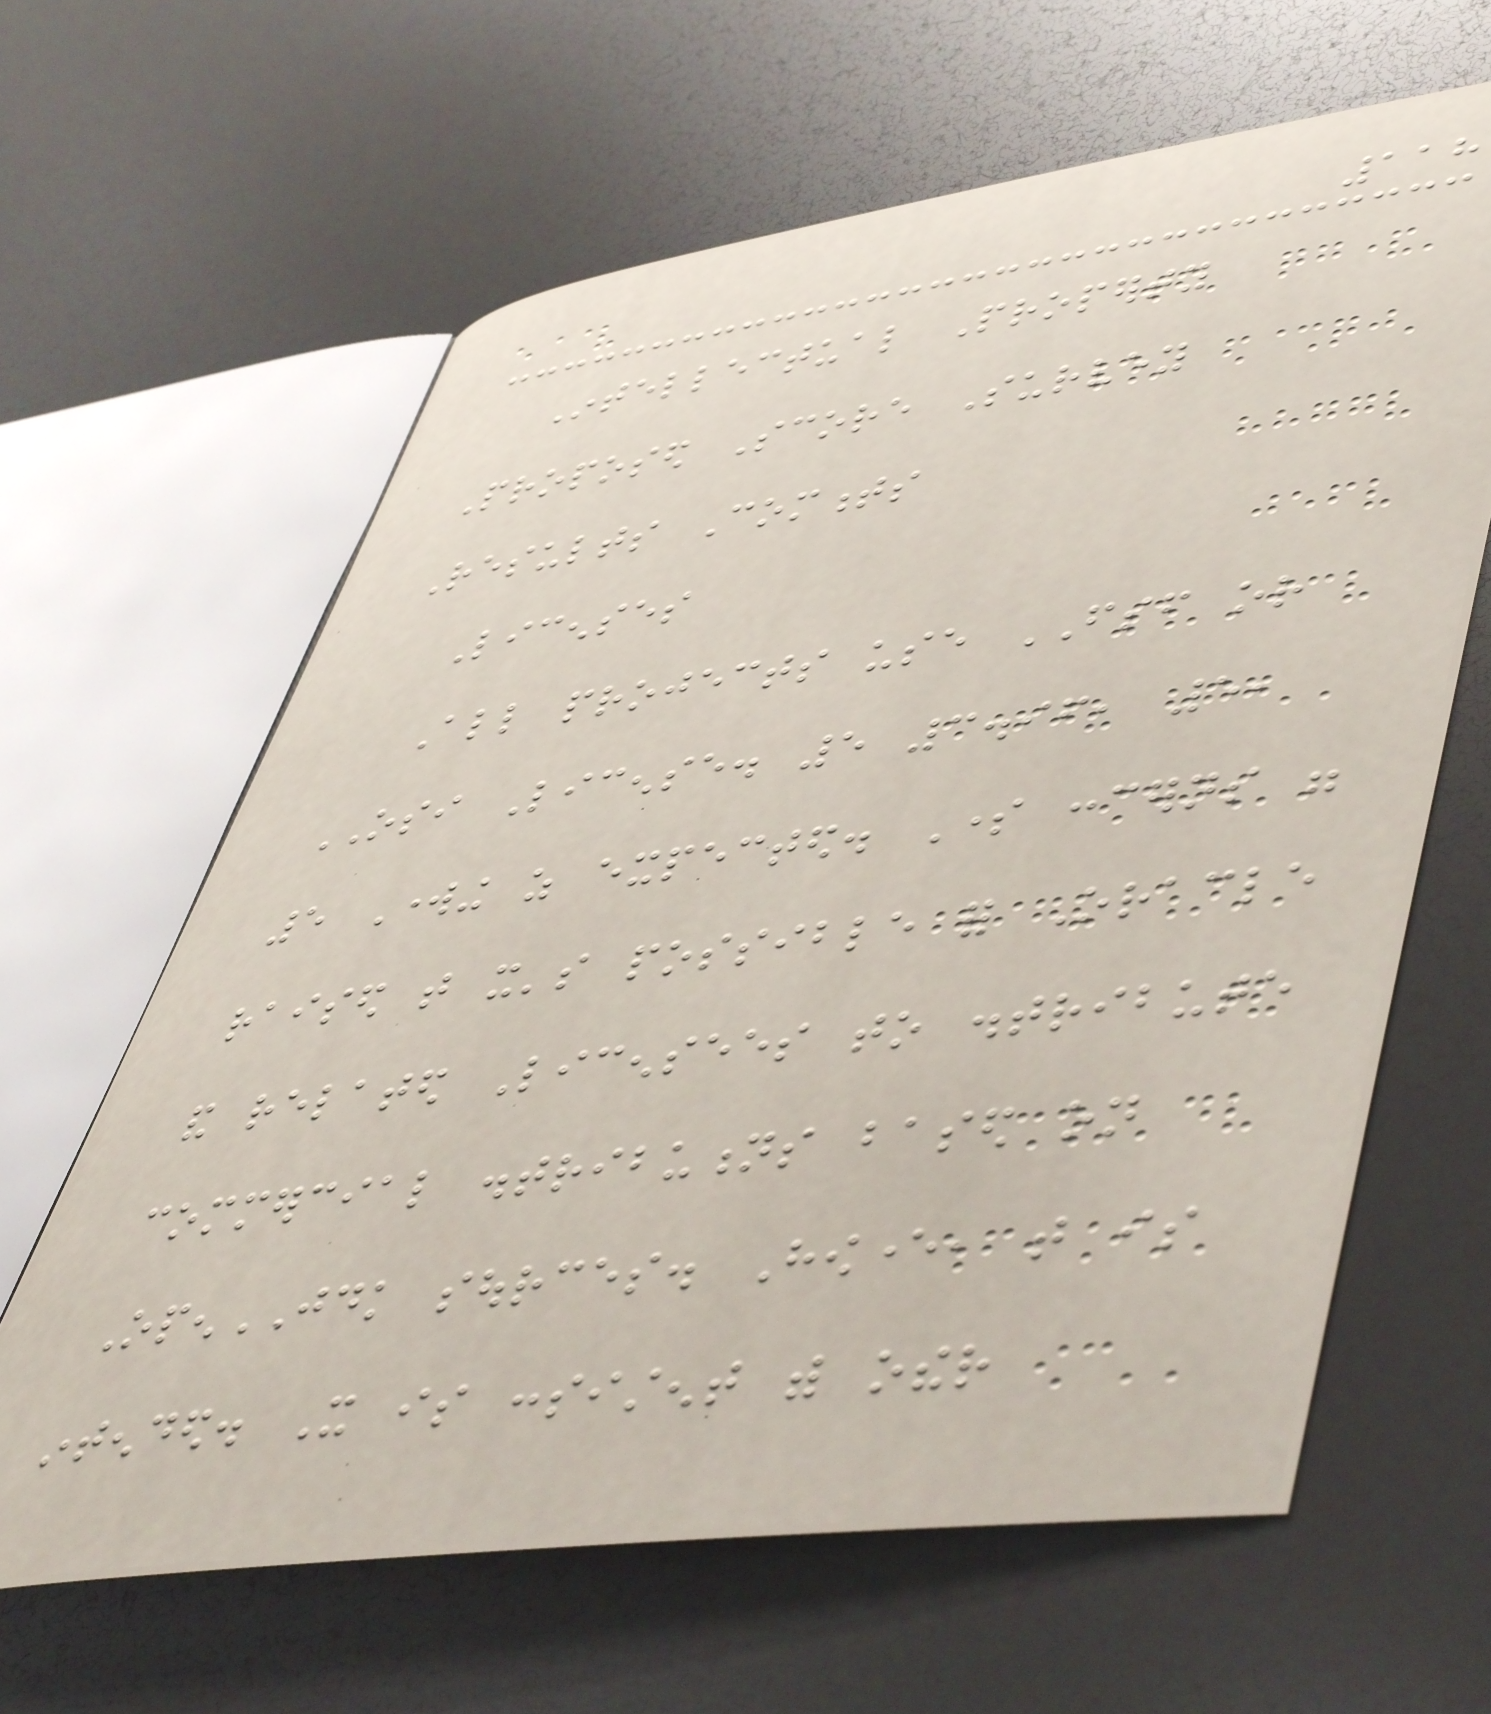118
Intellectual Property
Proposed Score Survey
Results Comments
Licenses
All projects use FSF or
OSI License. 5 3.96, 5,
5 Working as expected. Some concerns were
raised that it's possible for Oracle
and related Licensees to distribute
commercial distributions based on
OpenJDK sources. However, that is
intended. It is consistent with other
